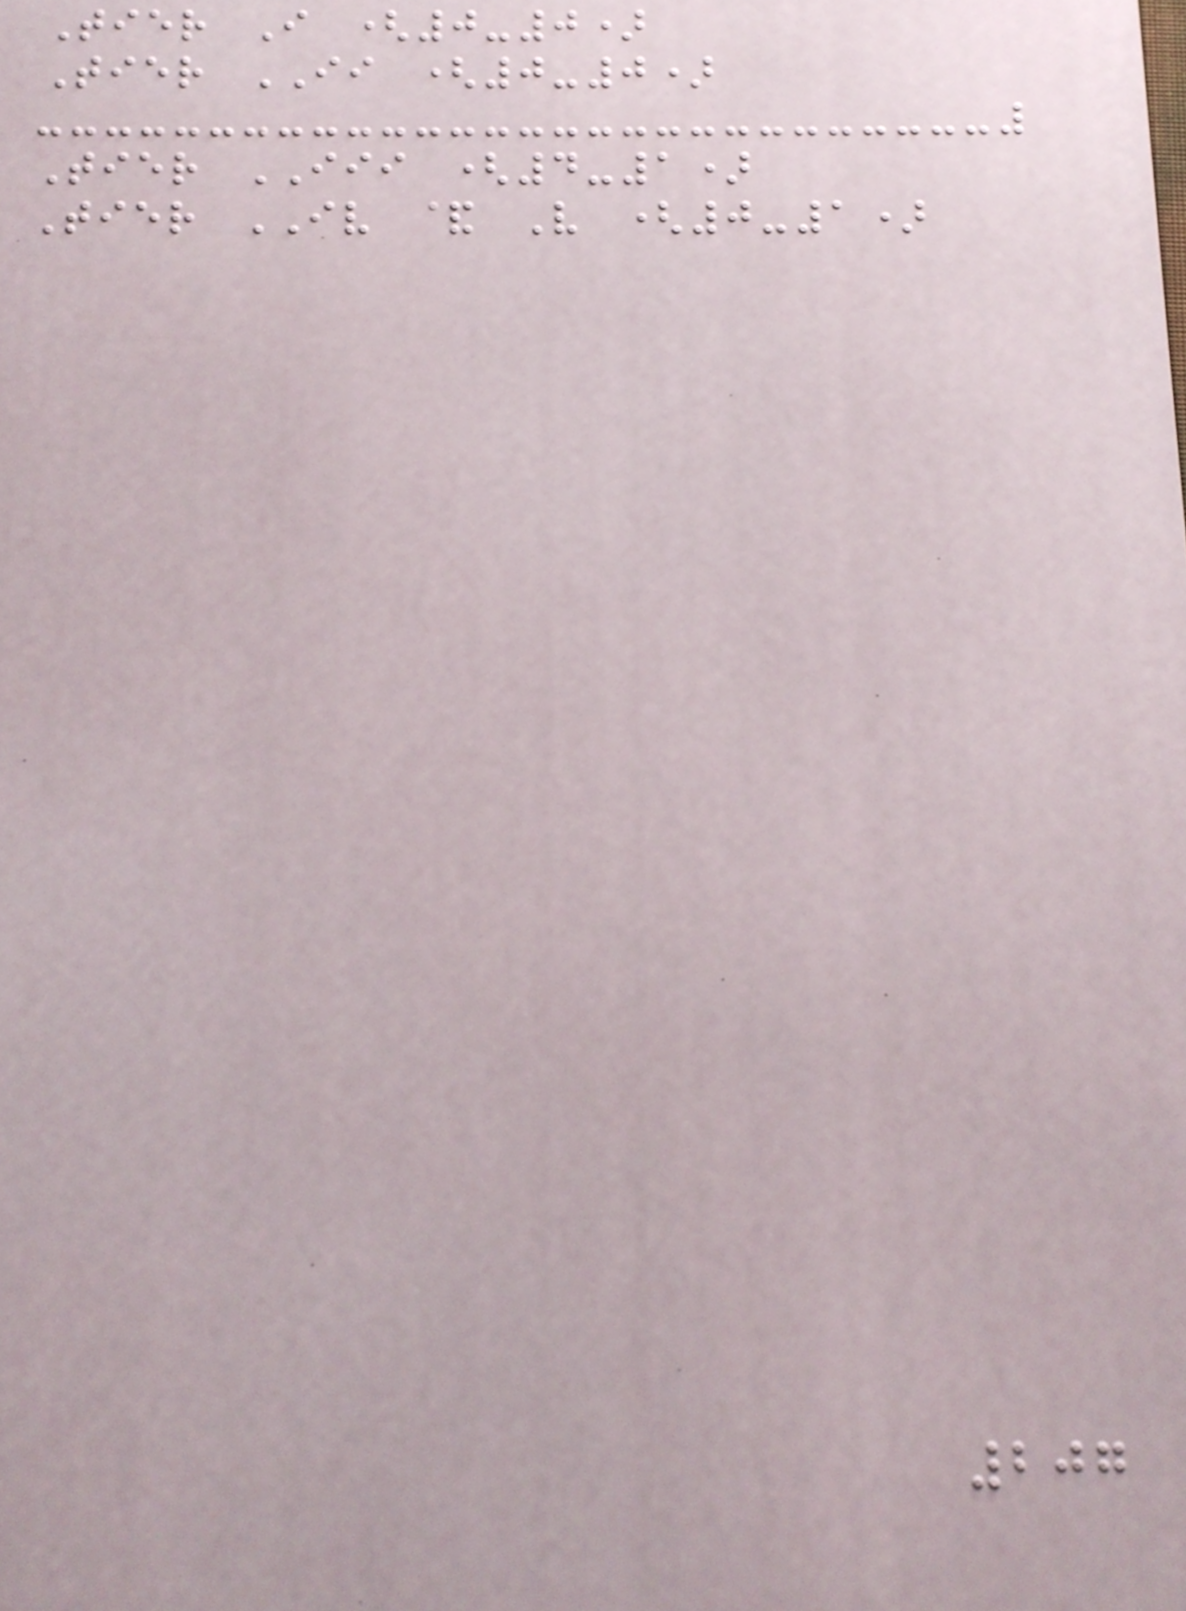Tier I (0-0)
Tier II (0-0)
Tier III (4-1)
Tier IV & V (0-1)
207
